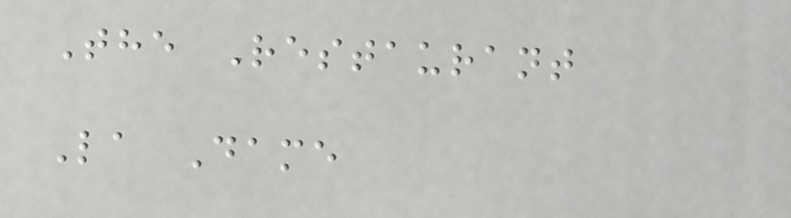The Restaurant
La Dame
